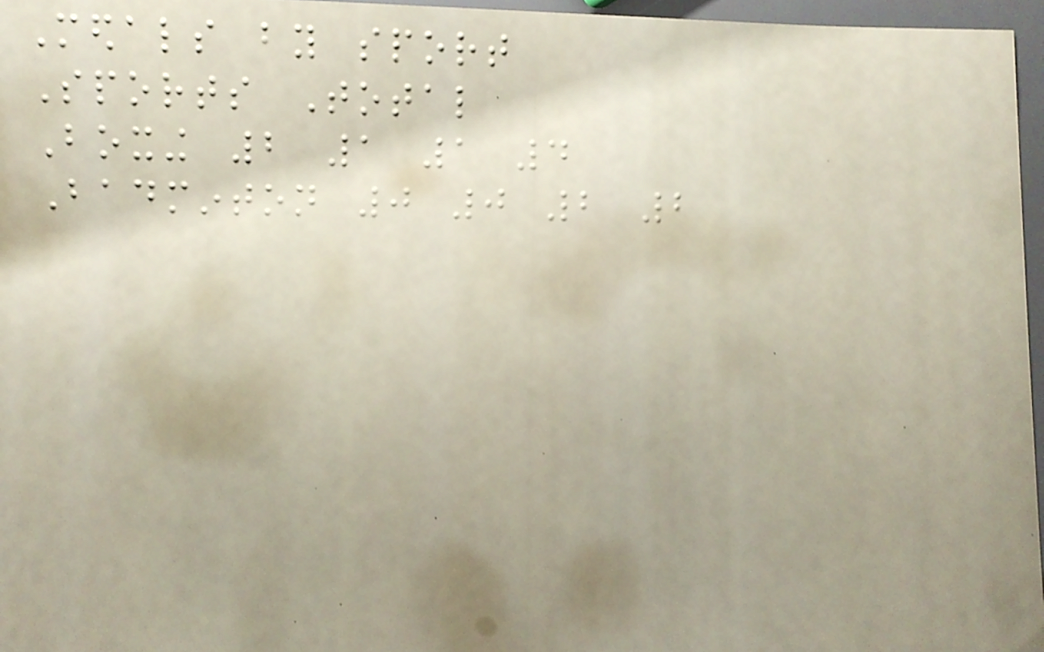Medals by sport
Sports Total
Boxing 2 1 1 4
Badminton 0 0 2 2
